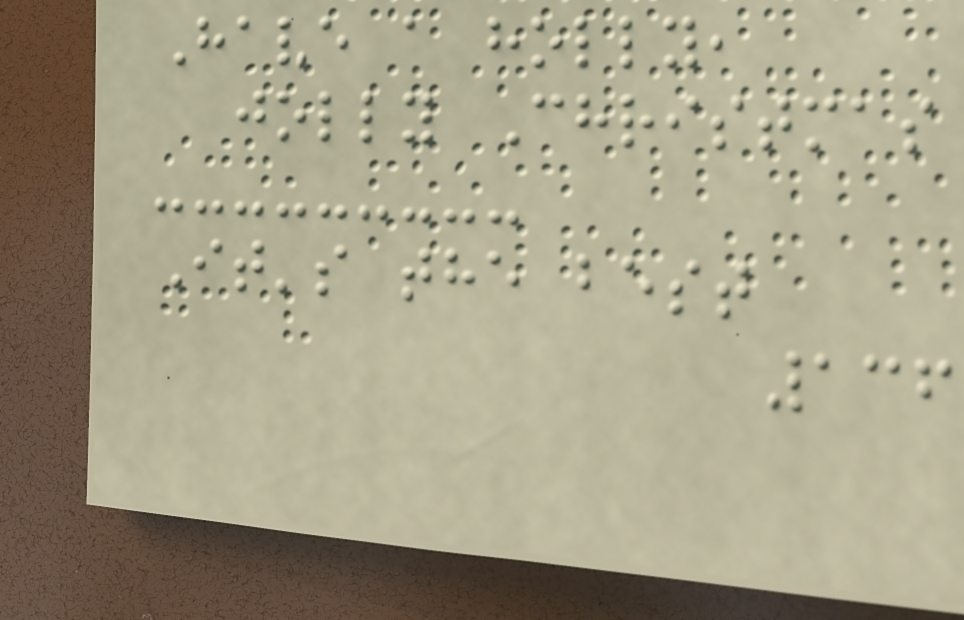Have a holly,
jolly Christmas
It's the best
136
